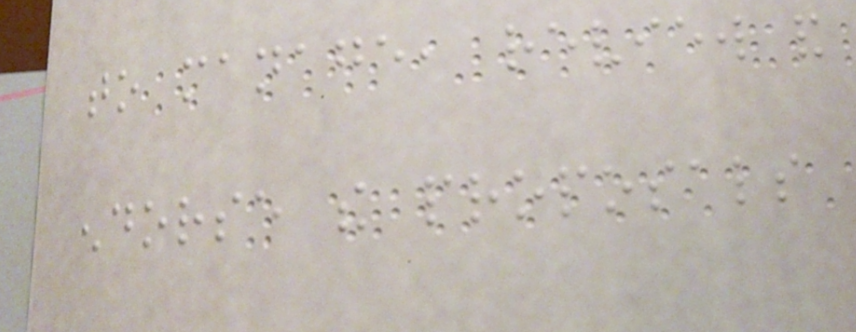to manage, review and
endorse the proposals
